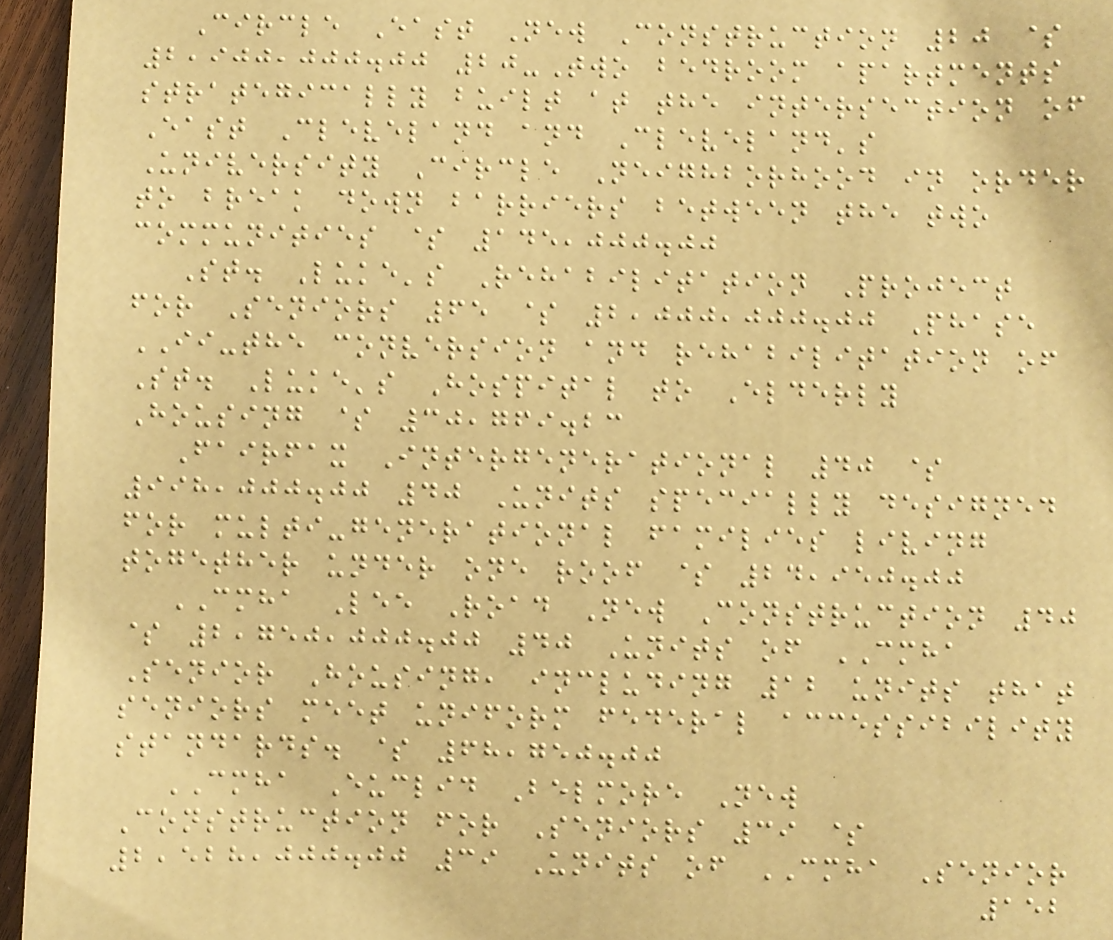Circle East New Construction 20 $
2,900,000.00 20-Two bedroom apartments
strategically built at the intersection of
East Cleveland and Cleveland's
University Circle Neighborhood in order
to break down barriers between the two
communities $ 145,000.00
St. Luke's Rehabilitation Project
for Seniors 65 $ 2,000,000.00 Phase
II-the conversion and rehabilitation of
St. Luke's Hospital to Elderly
Housing $ 30,769.23
Fairfax Intergenerational 40 $
998,000.00 40 Units specially designed
for multi-generational families living
together under one roof $ 24,950.00
CMHA Lee Road New Construction 40
$ 2,750,000.00 40 Units of CMHA
Senior Housing, including 12 units that
seniors meet uniform federal accessibility
standards. $ 68,750.00
CMHA Euclid Belmore New
Construction for Seniors 39 $
2,528,000.00 39 Units of CMHA Senior
152
